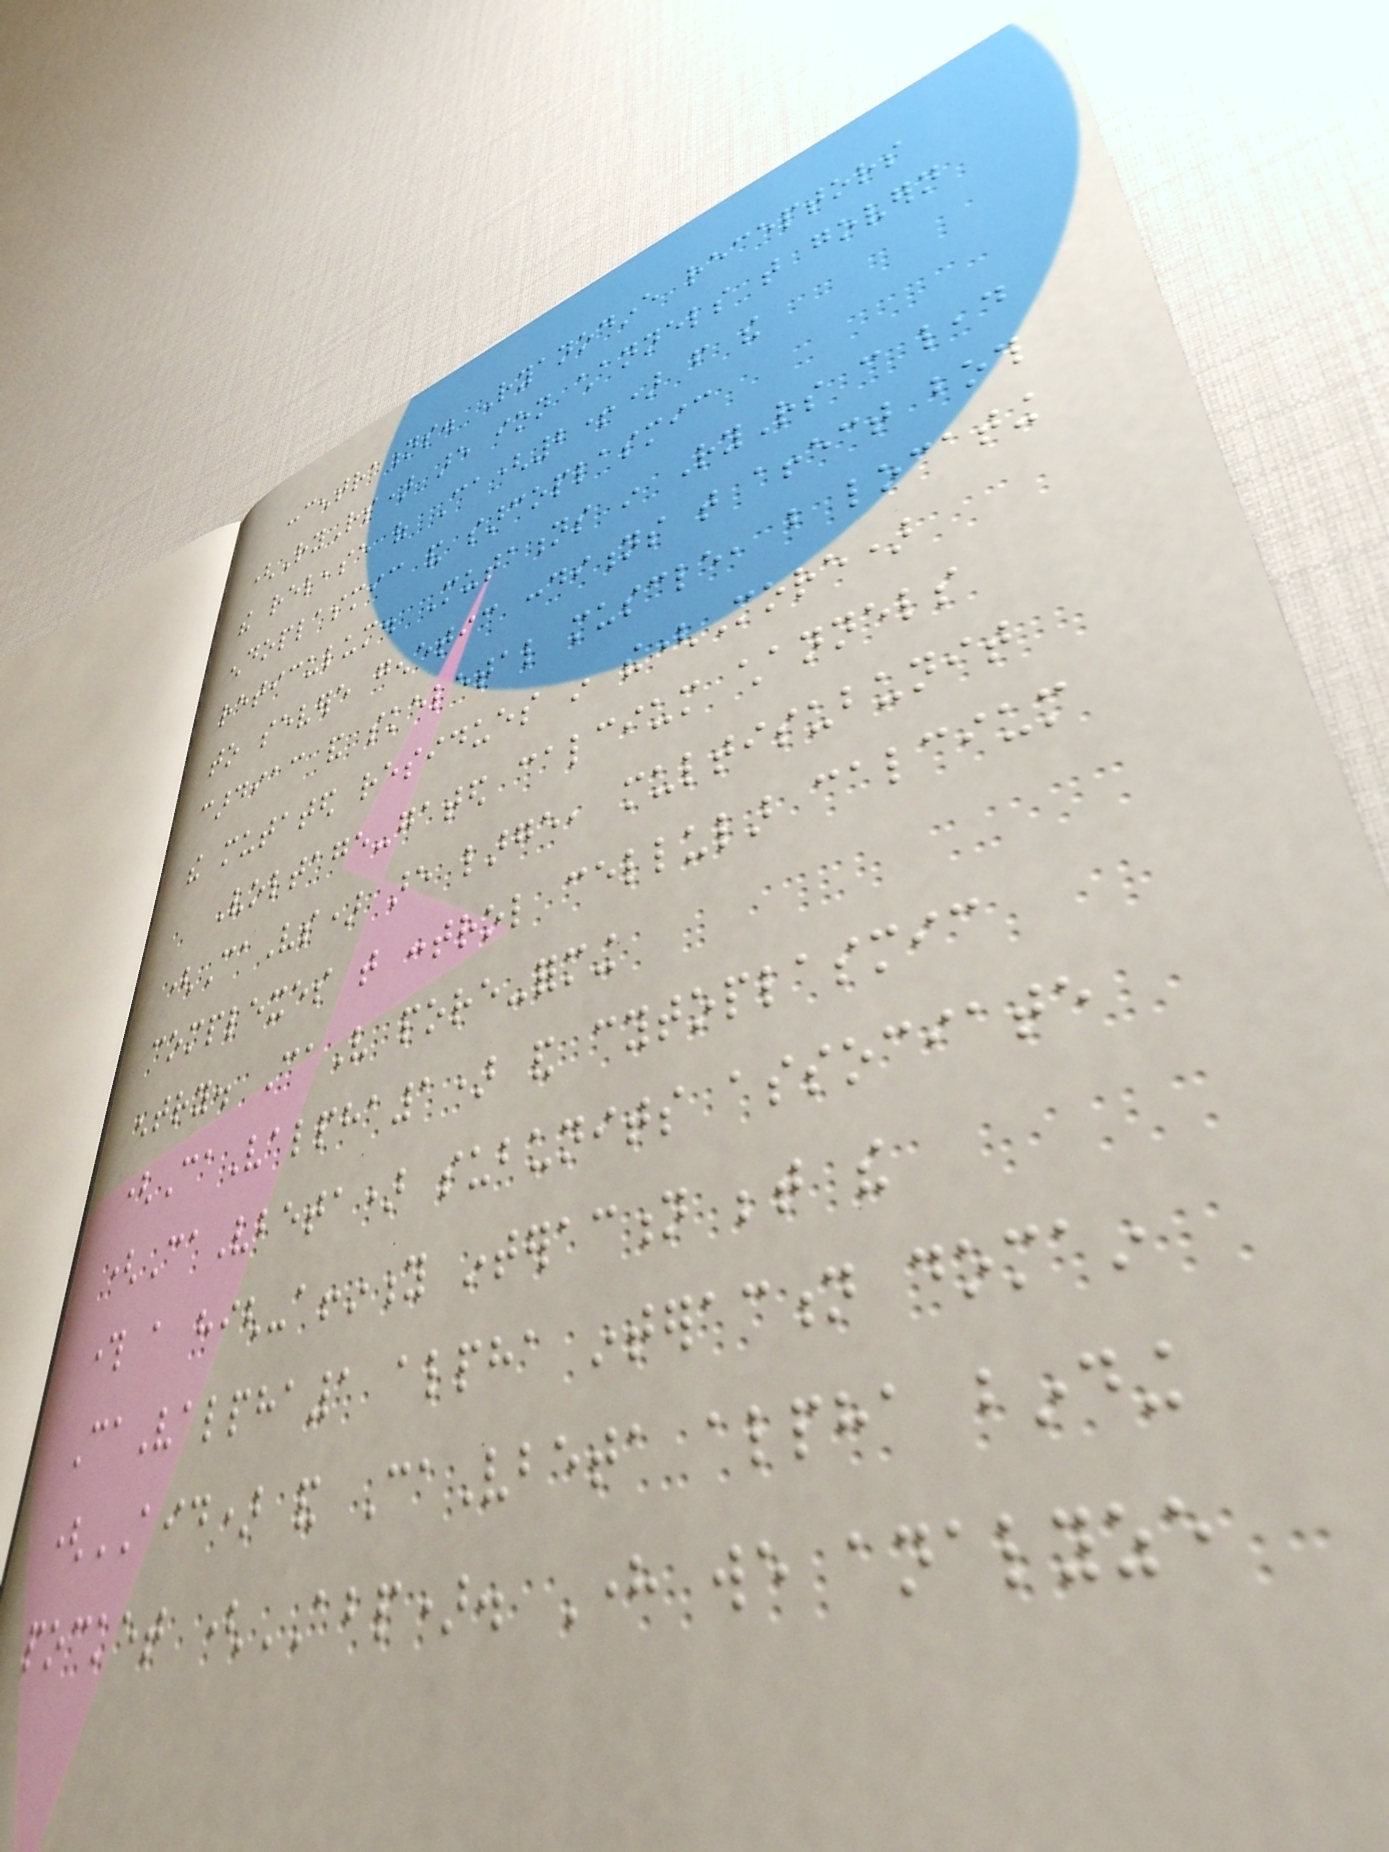concentrations. Ryanodine receptors
(RyRs) are ion channels that govern
the release of Ca(2+) from the
endoplasmic and sarcoplasmic
reticulum. Mutations in RyRs can lead
to severe genetic conditions that affect both
cardiac and skeletal muscle, but locating
the mutated residues in the(More)
Voltage-gated calcium channels
(CaVs) are large, multisubunit
complexes that control cellular calcium
entry. CaV pore-forming
(CaValpha1) and cytoplasmic
(CaVbeta) subunits associate
through a high-affinity interaction between the
CaValpha1 alpha interaction domain
(AID) and CaVbeta alpha binding
pocket (ABP). Here we analyze
